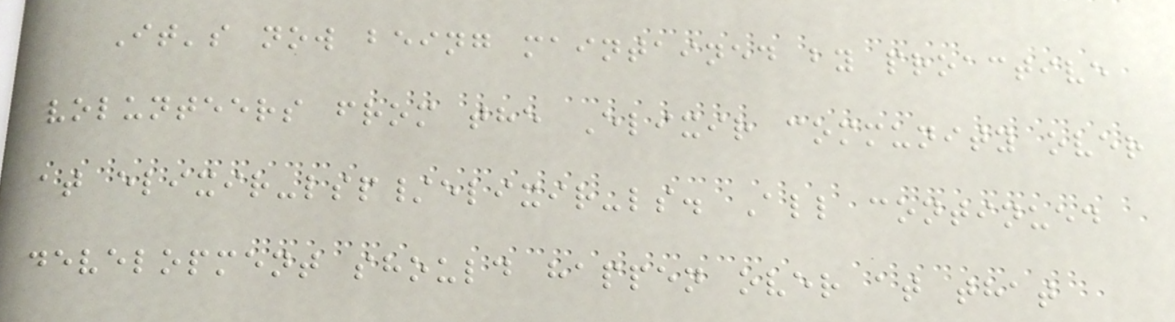It's now being maintained by proactive
volunteers from the Elixir community over
at elixir-lsp/elixir-ls. All continued
development should happen over at that
